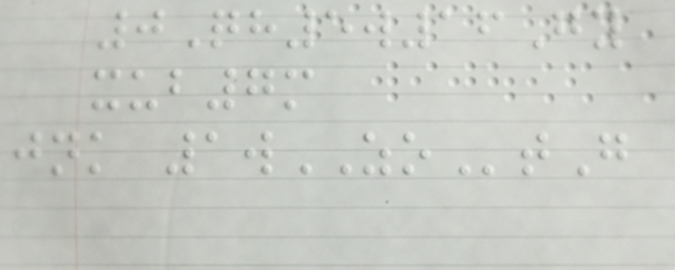0Qh5w16Gy
xub7m
jnk 1wZOtG
